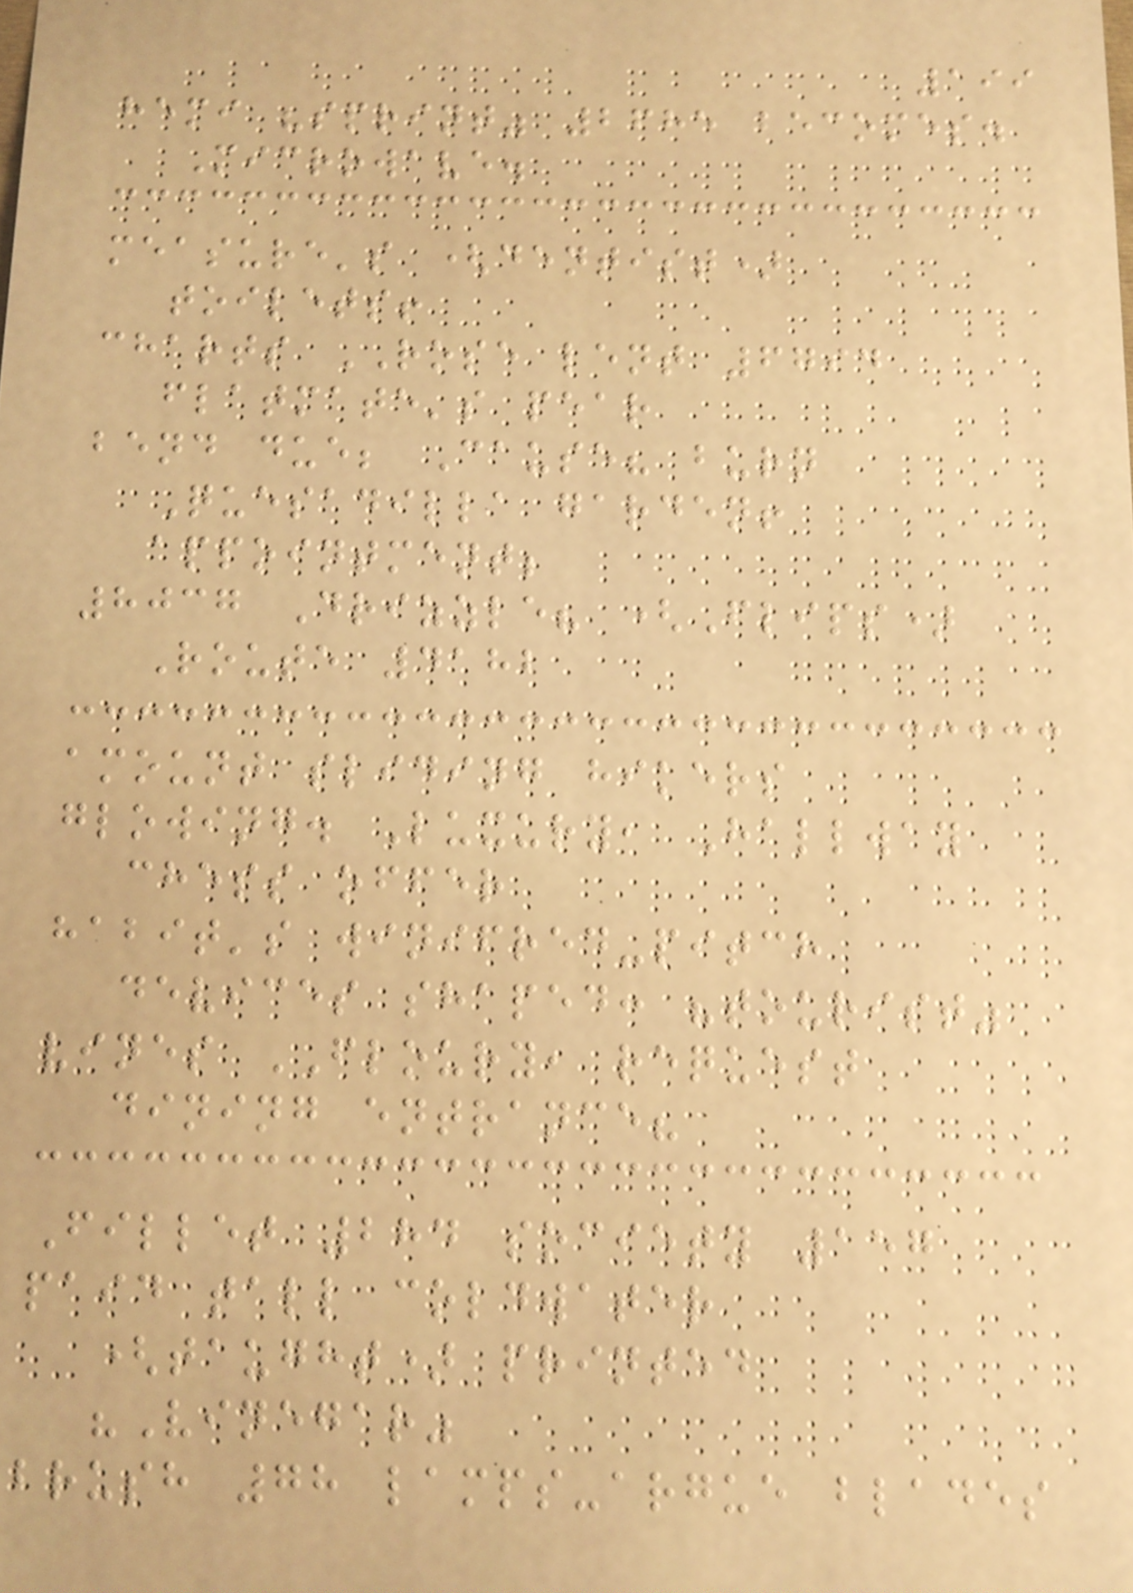199
hemi "sprint" 2685 becomes.
Microwave.
measure's (dentist)
toilets!
charts ROSE lent 6794
flatmate's pear
bend due; Cause? burn
Quesadilla garden!
appointment;
8037 Drizzle? (Flips)
Route 4182
amount sliding hikers
glowing. Luxury, Hallway
chess offer
habit's winifred-pitch
devices shaped: "tourist"
vines FLOURY, request
dining entrance?
Fillet 284 society 157
paid tall coldwater
(taught) printed
"Vinegar"
brush 78 lamps-argue blades
